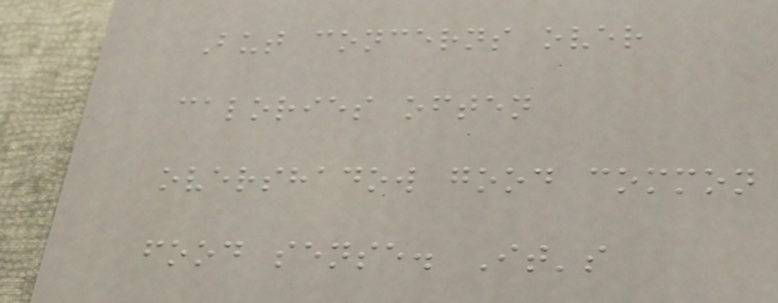But concerns over
calories often
overshadow good common
food sense. It's
